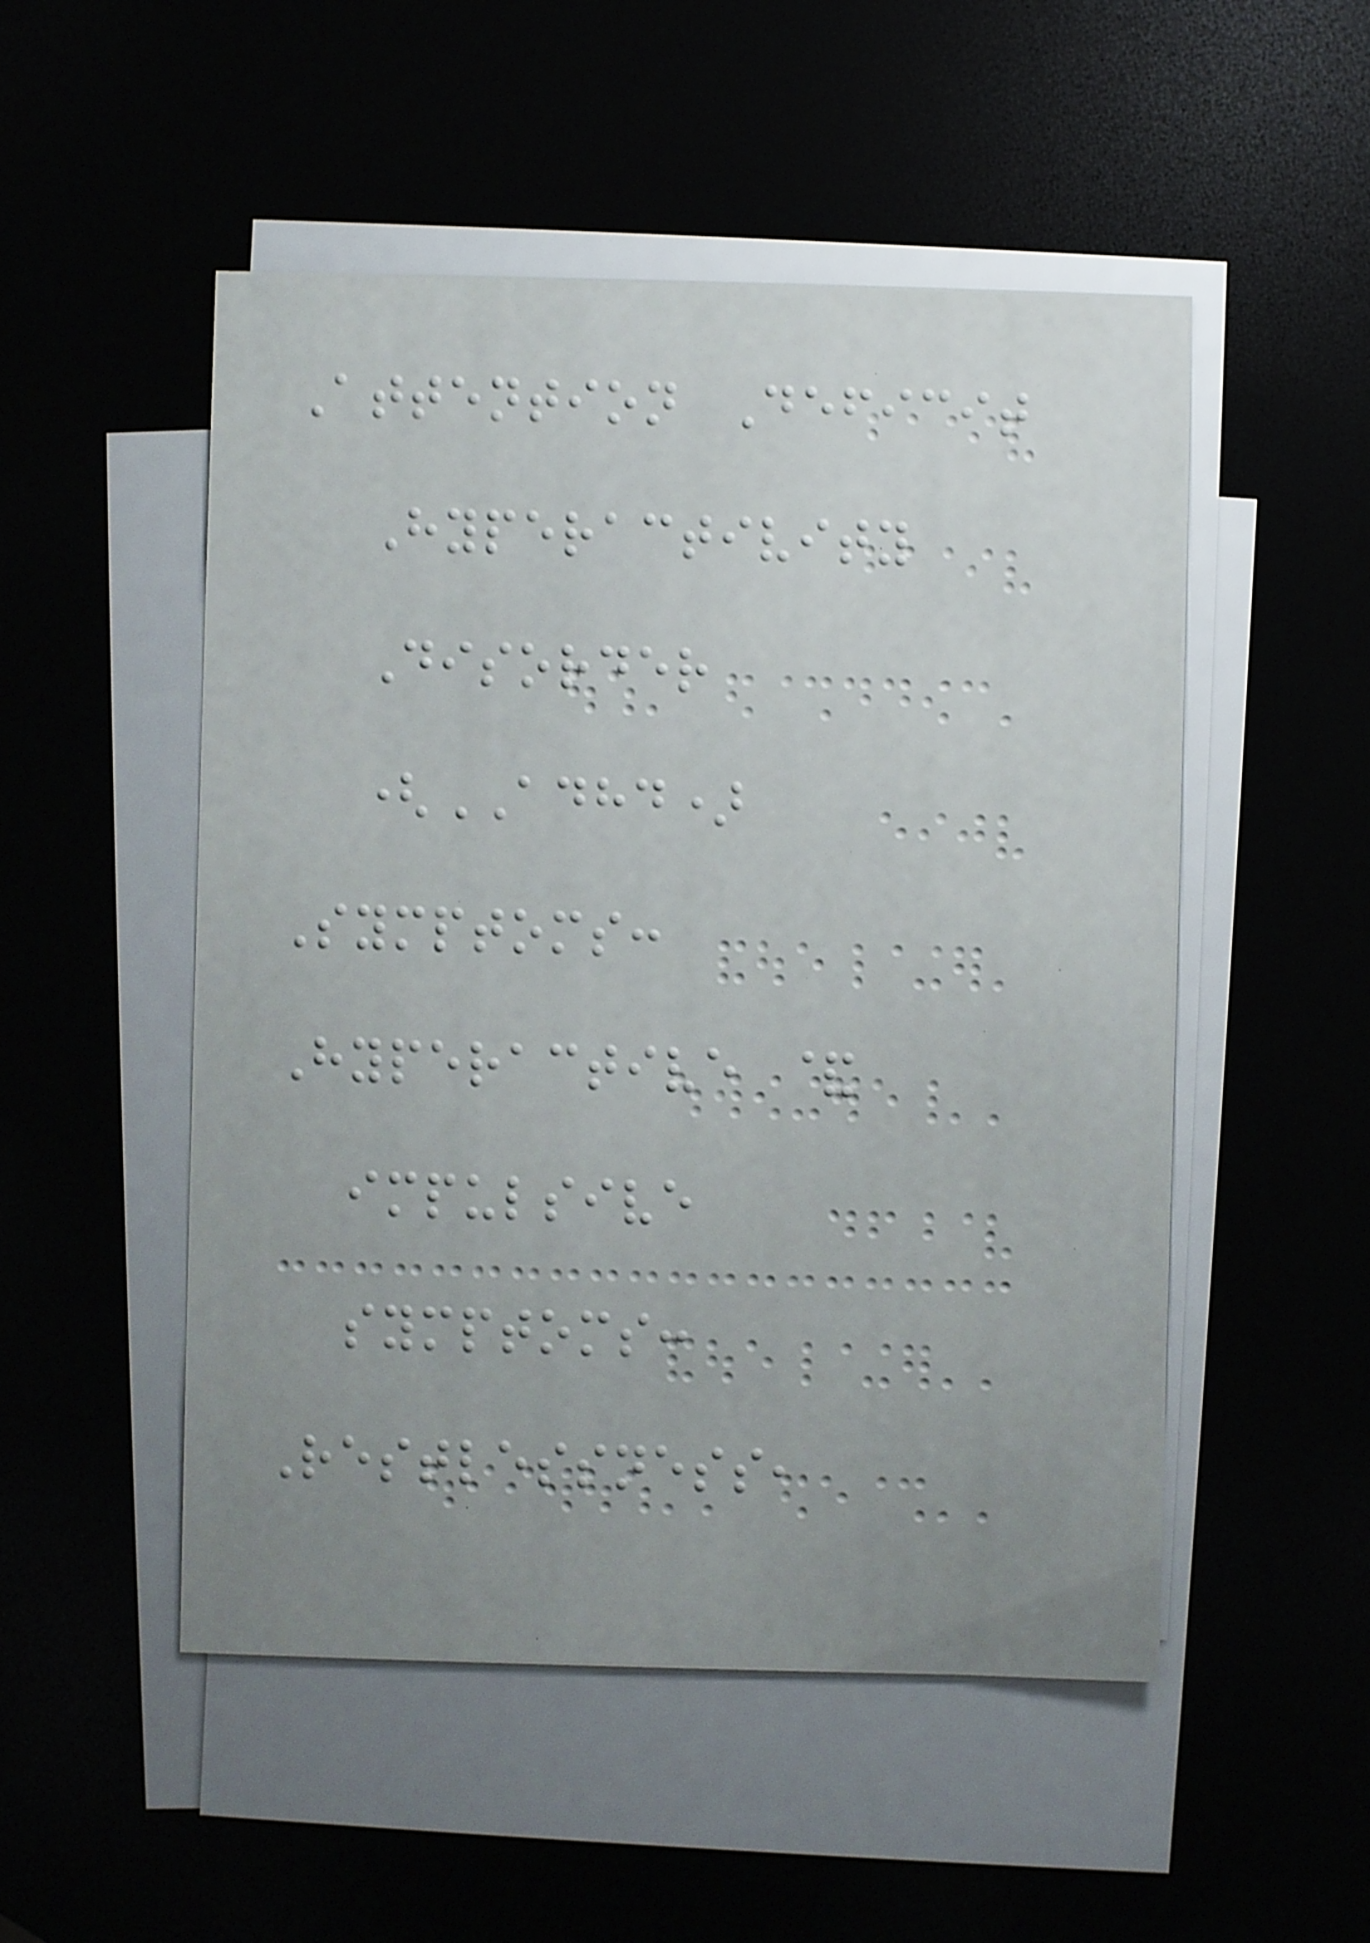Attention Deficit
Hyperactivity
Disorder
(ADHD)
Symptoms:
Hyperactive &
impulsive
symptoms:
Restlessness,
